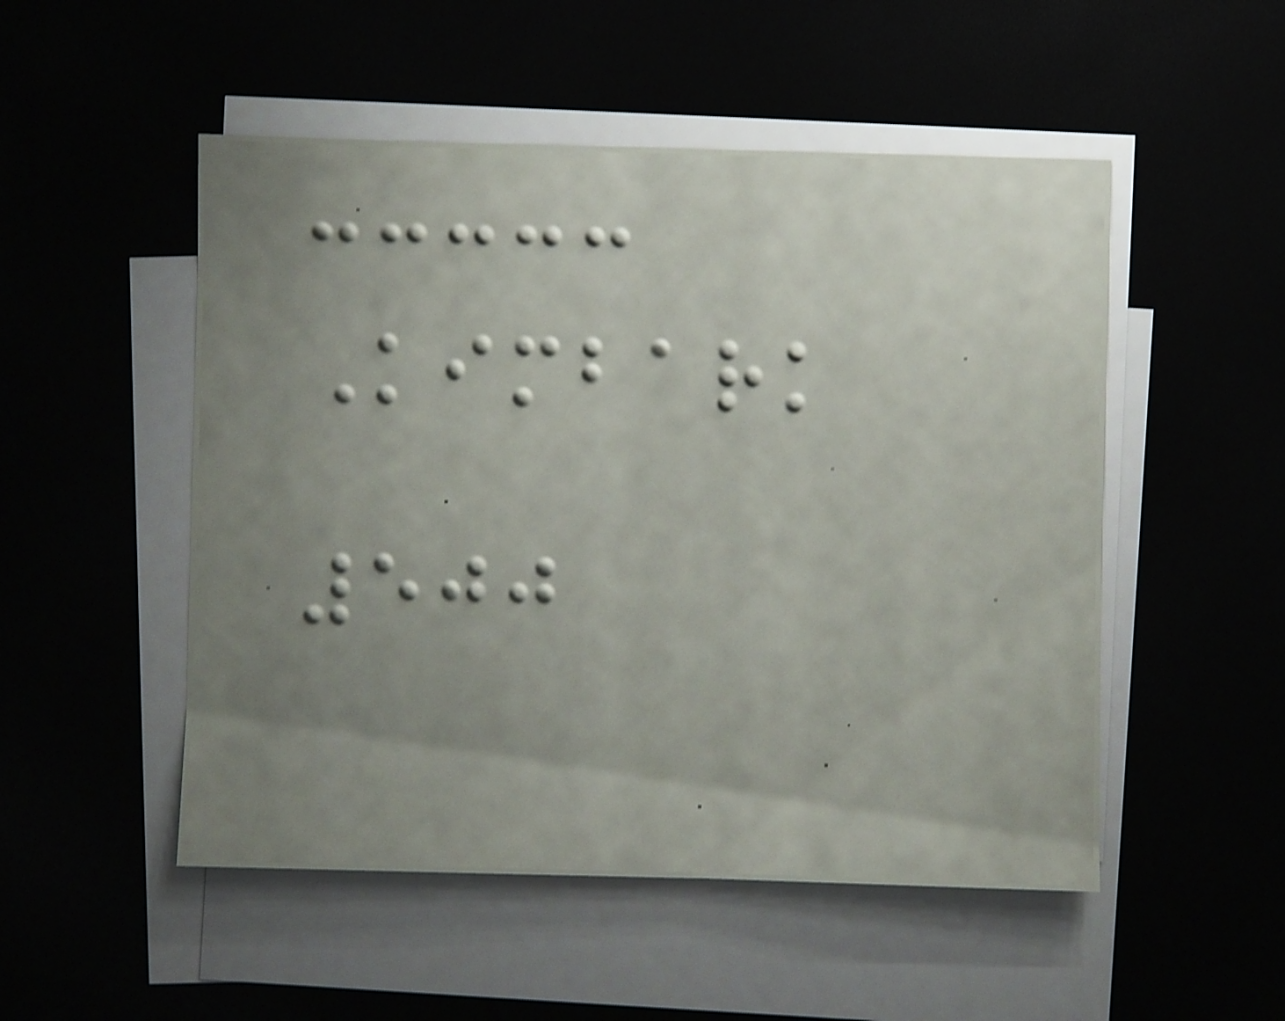Kimbark
500
